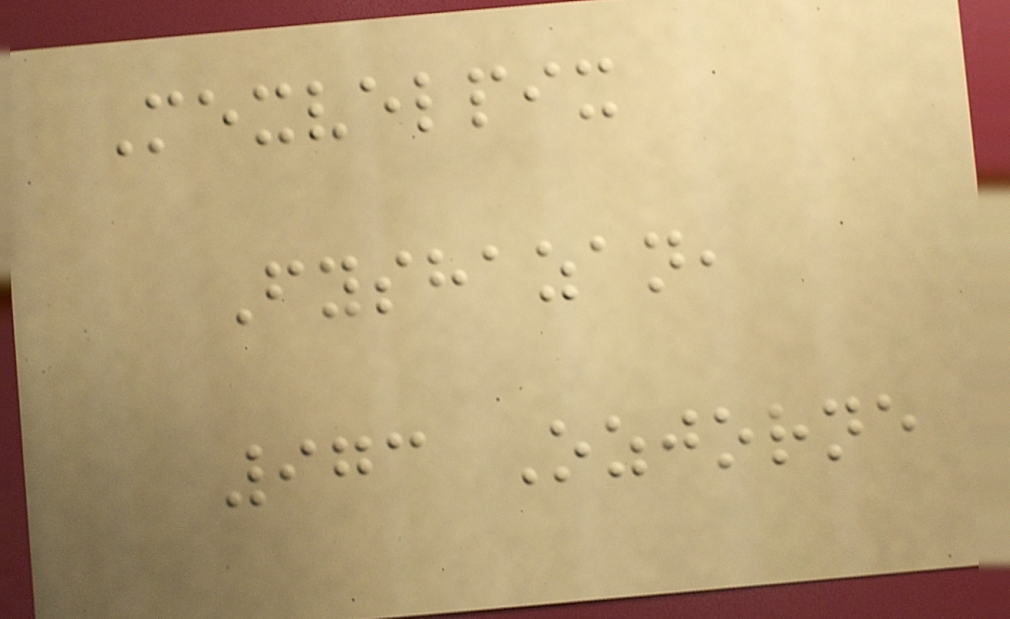Mexvelpix
Fyshazan,
973 Ozjorne
